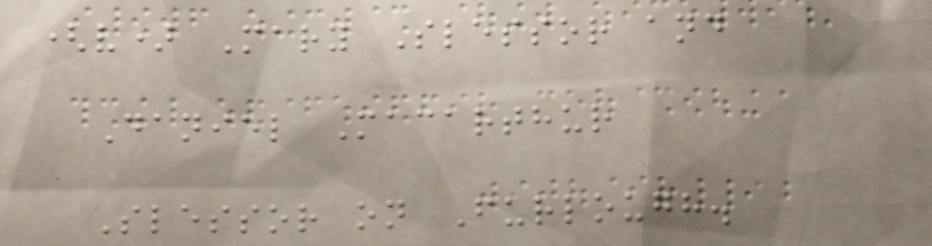(v) Mary Slessor and
Daniel Macarthur
Slessor on Furlough.
